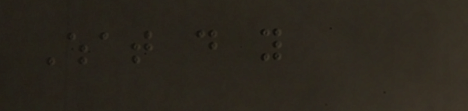What do you
